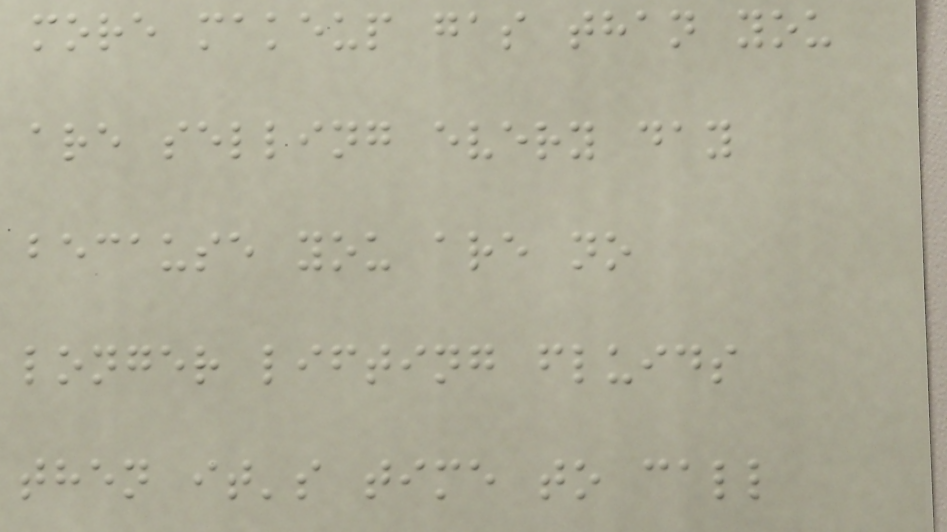more makeup gas than you
are selling every day
because you are no
longer lifting fluids
then it's time to call
